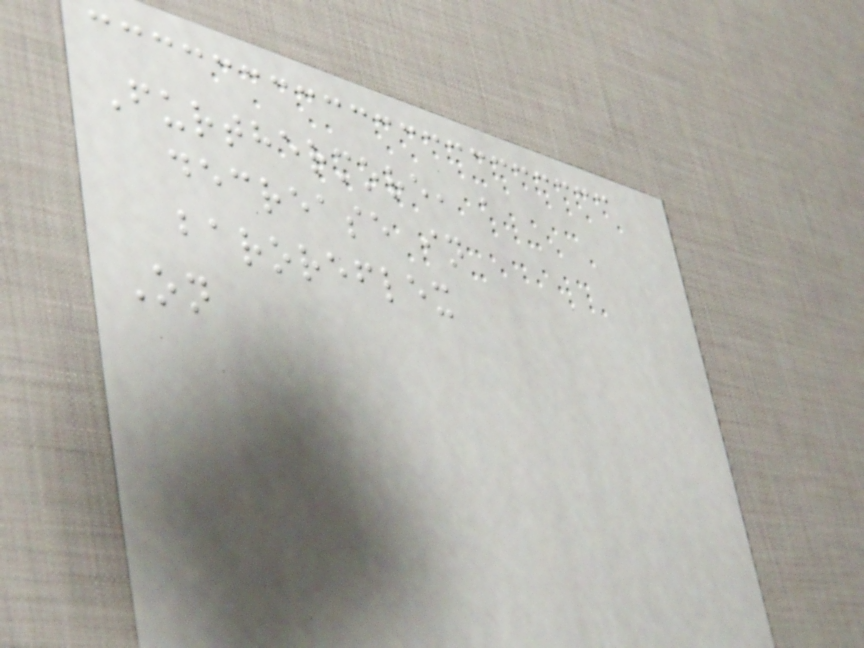Furthermore, a
decrease in
baroreflex
On
